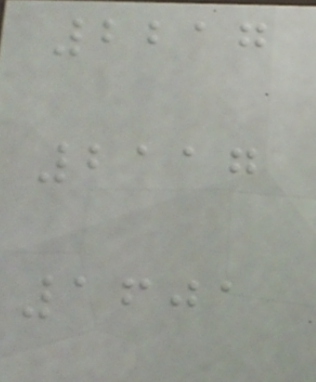2217
2117
1601
